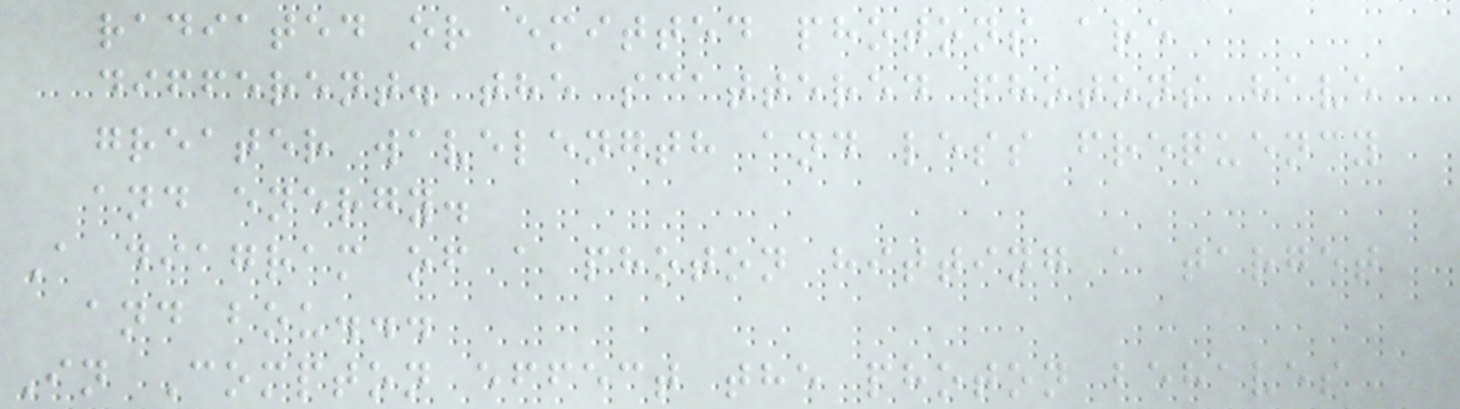radiated or emitted photons are
different. the scattered photons have
greater wavelength and less frequency
and energy.
A diagram of a photon hitting a target
and bou...
In Compton effect the photon behaves
